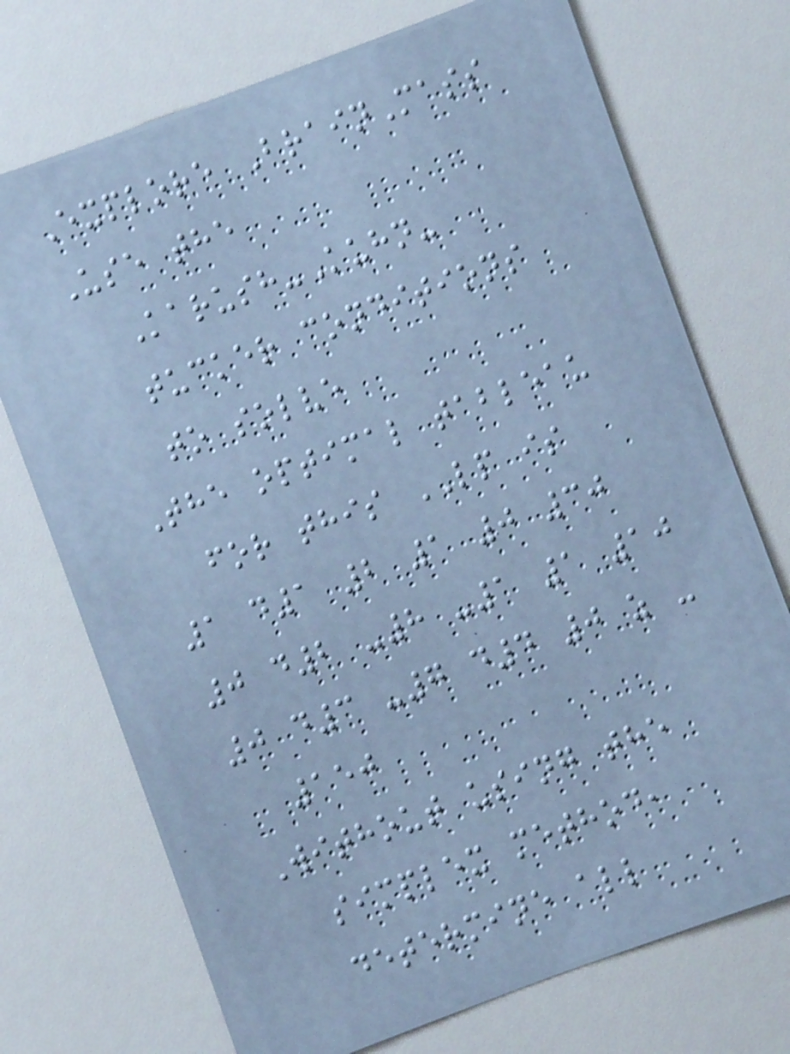Explore BrainMass
Use the
Karush-Kuhn-
tucker conditions
to solve
The optimal tableau
for this LP is
1 d1 2 1 0 30
0 d2 -8 -1 1 10
0 d3 -7 d4 0 z -
150
Without using the
simplex method,
determine all
